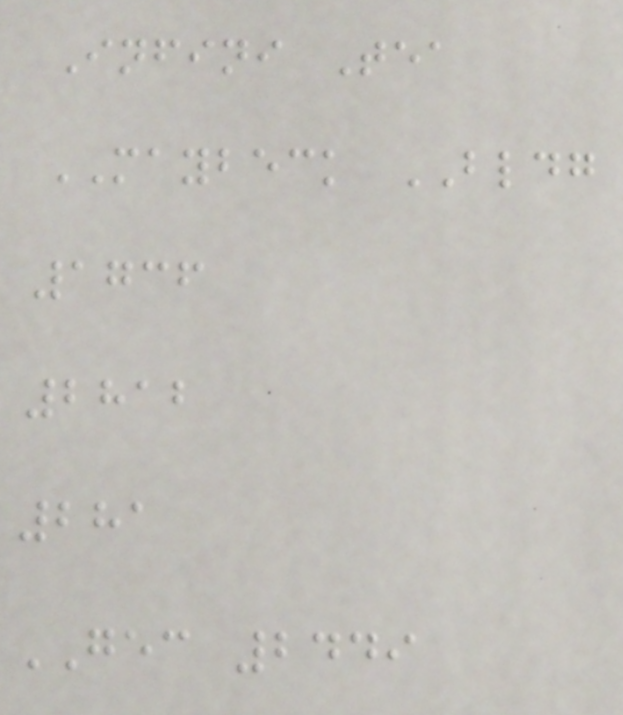Infini Tea
MAYBECK BLDG
1736
2812
281
GEC 2449
